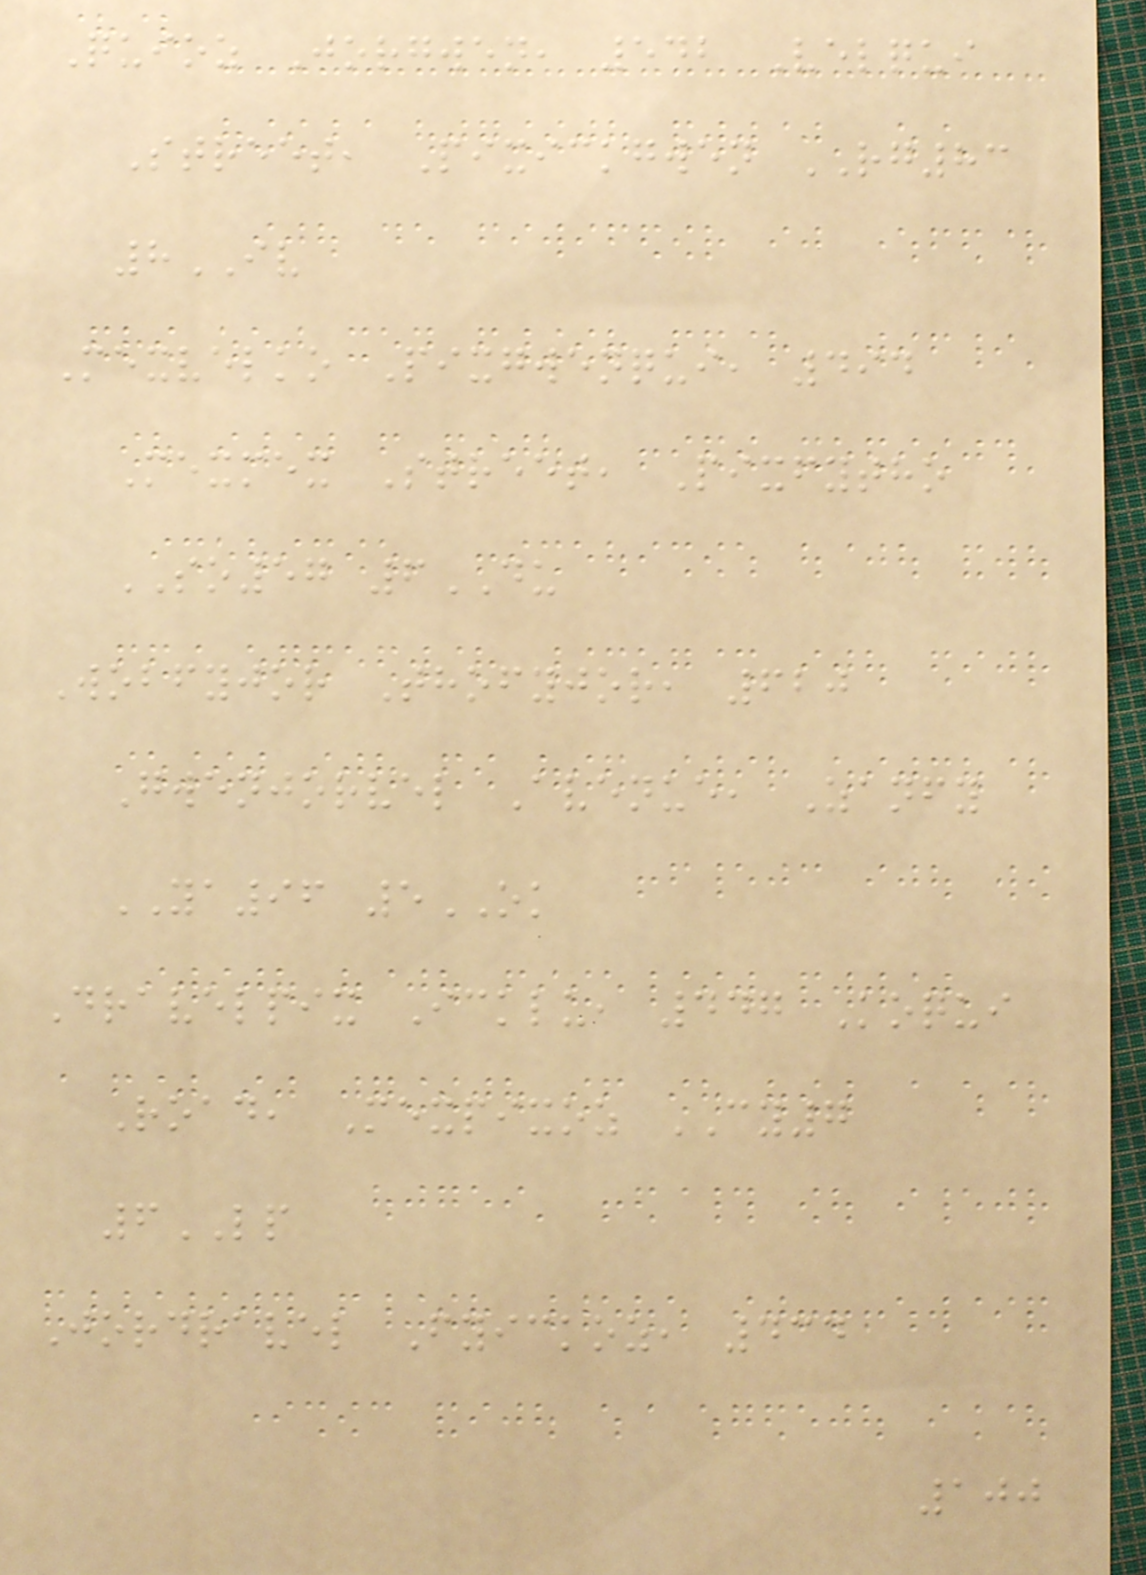Quioz Jorgwen, 542 Velqui
Street, Pixickgwen RG83
8IV
Mexvelko Pixgwenqui, 494
Mexmex Street, Pixfytho
SO57 6DU
Wobfyjor Thofyjor, 620
Gwenjorvel Avenue, Zanfy
YA96 5OK
Dravelpix Icklu, 447 Koqui
Road, Mexpixoz CY7
6LP
Jordravel Fyickoz, 434
100
